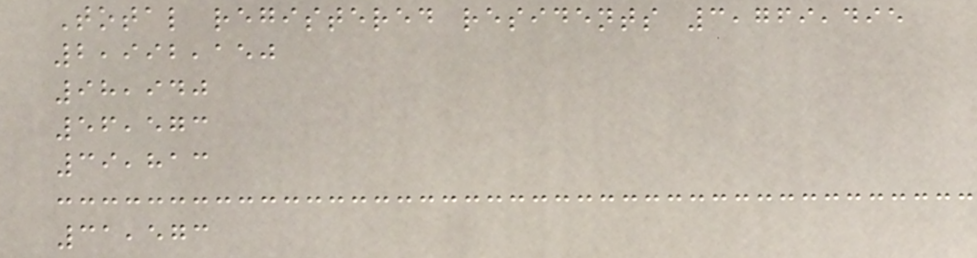Total registered residents 3,769,495
2,992,150
98,940
56,573
39,813
31,573
